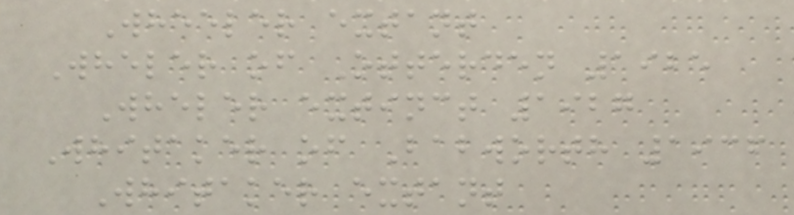Wheeler extant
Wheler of Otterden 1925
Wheler extinct 1927
Whitaker of Babworth 1936
Whitaker extant
